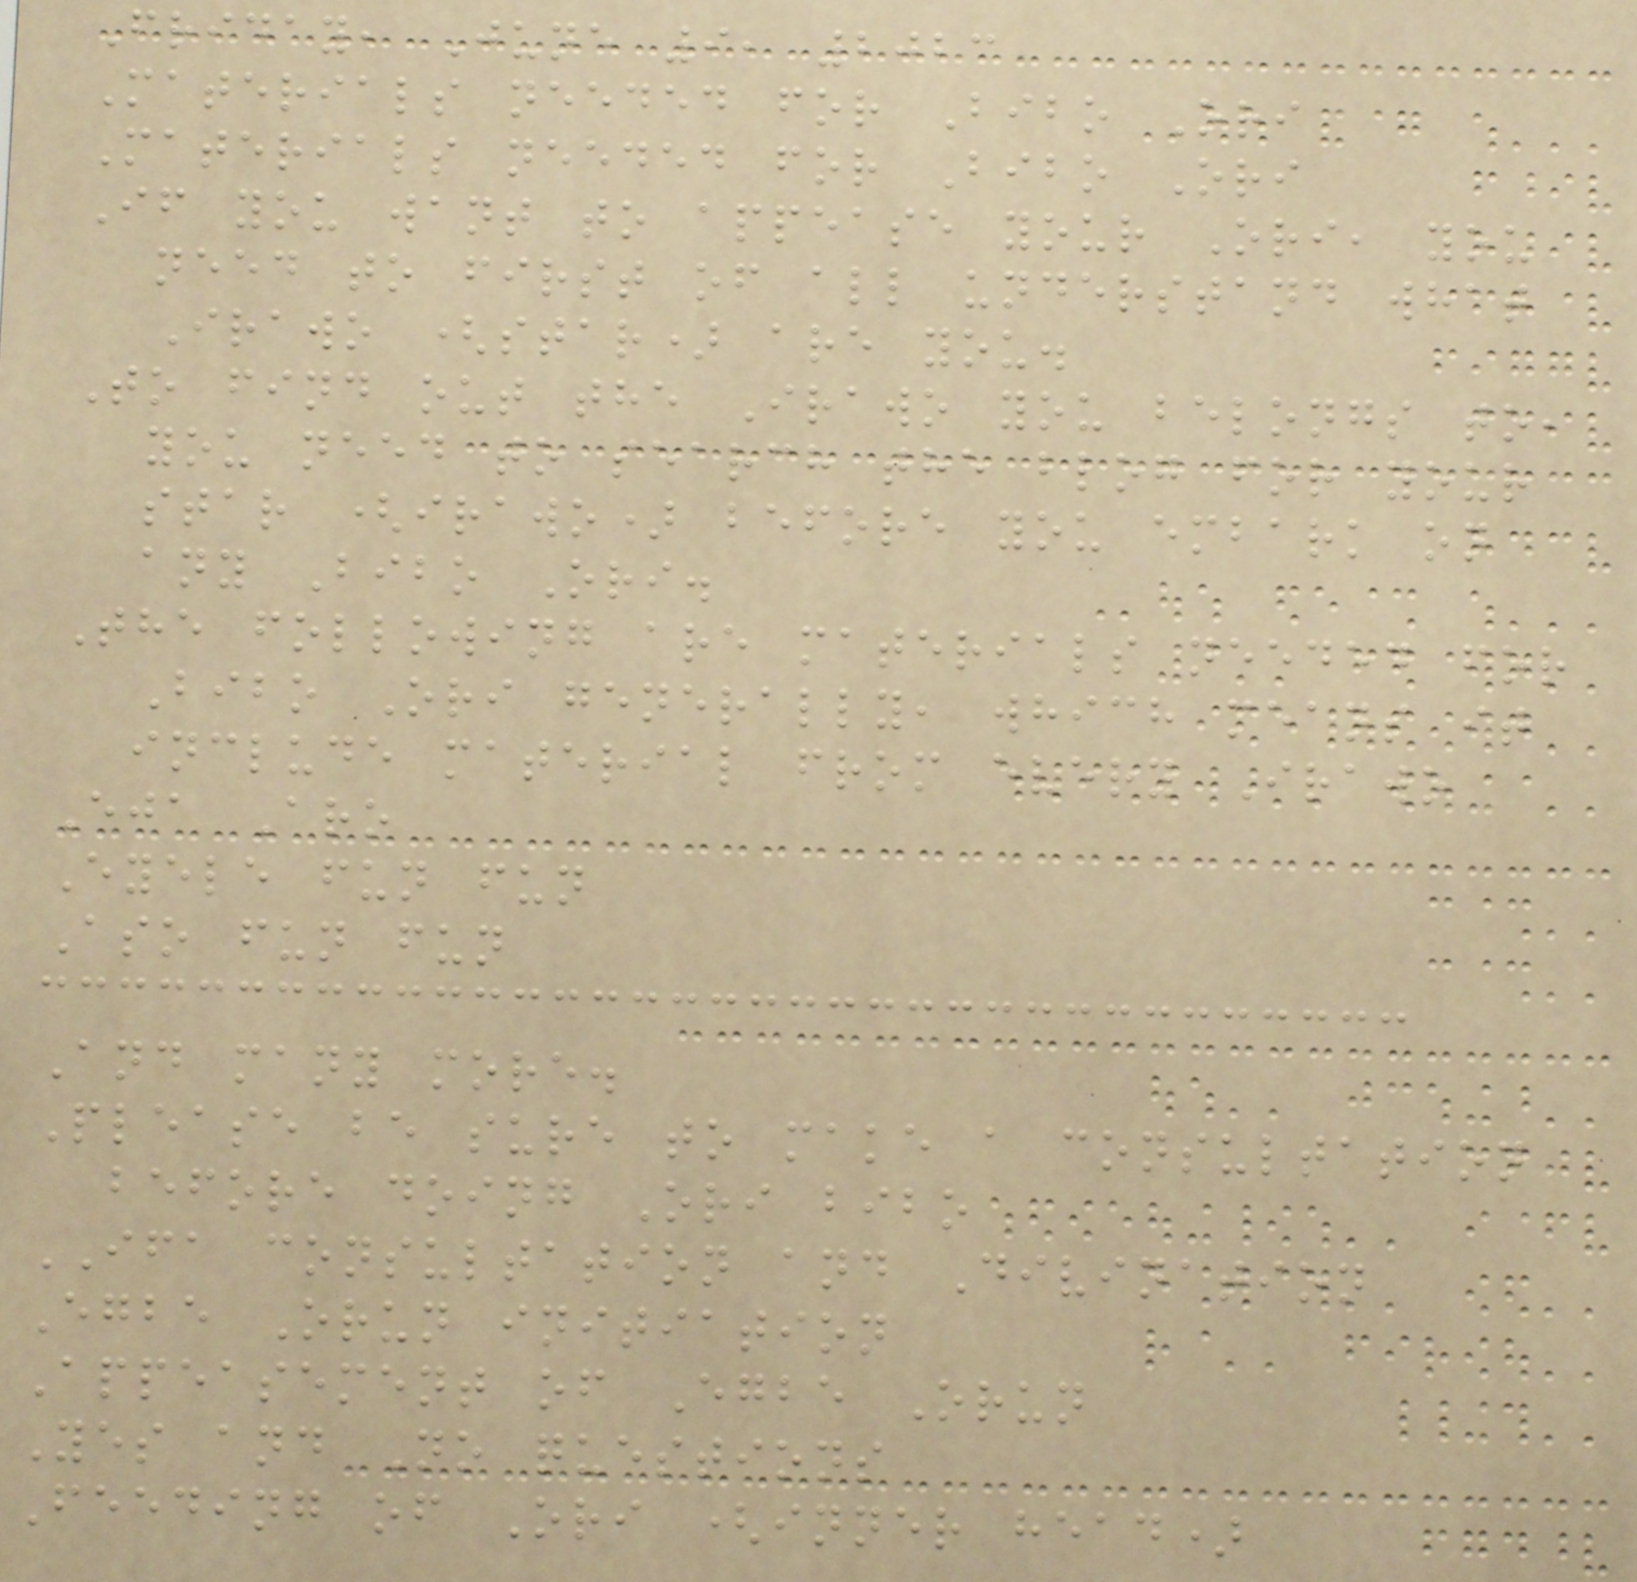Friday, June 9, 2023
Materials needed for Bibo Ori
Materials needed for Bibo Ori
If you want to appease your Ori, you
need to first of all understand what
Irawo (star) are you.
To find out the Irawo you belongs to,
you need to search the blog for your
star (irawo) before you embark on
any Bibo Ori.
The following are materials needed for
Bibo Ori generally, which means it
include material from every Irawo
Eja Aro
Eyele fun fun
Aso fun fun
And many more.
Please be sure to make a consultation
before doing Ori bibo
IFA consultation and Divination
Egbe Orun initiation
Appeasement of Egbe Orun
Yes and No questions
Feeding of Ori (inner head)
